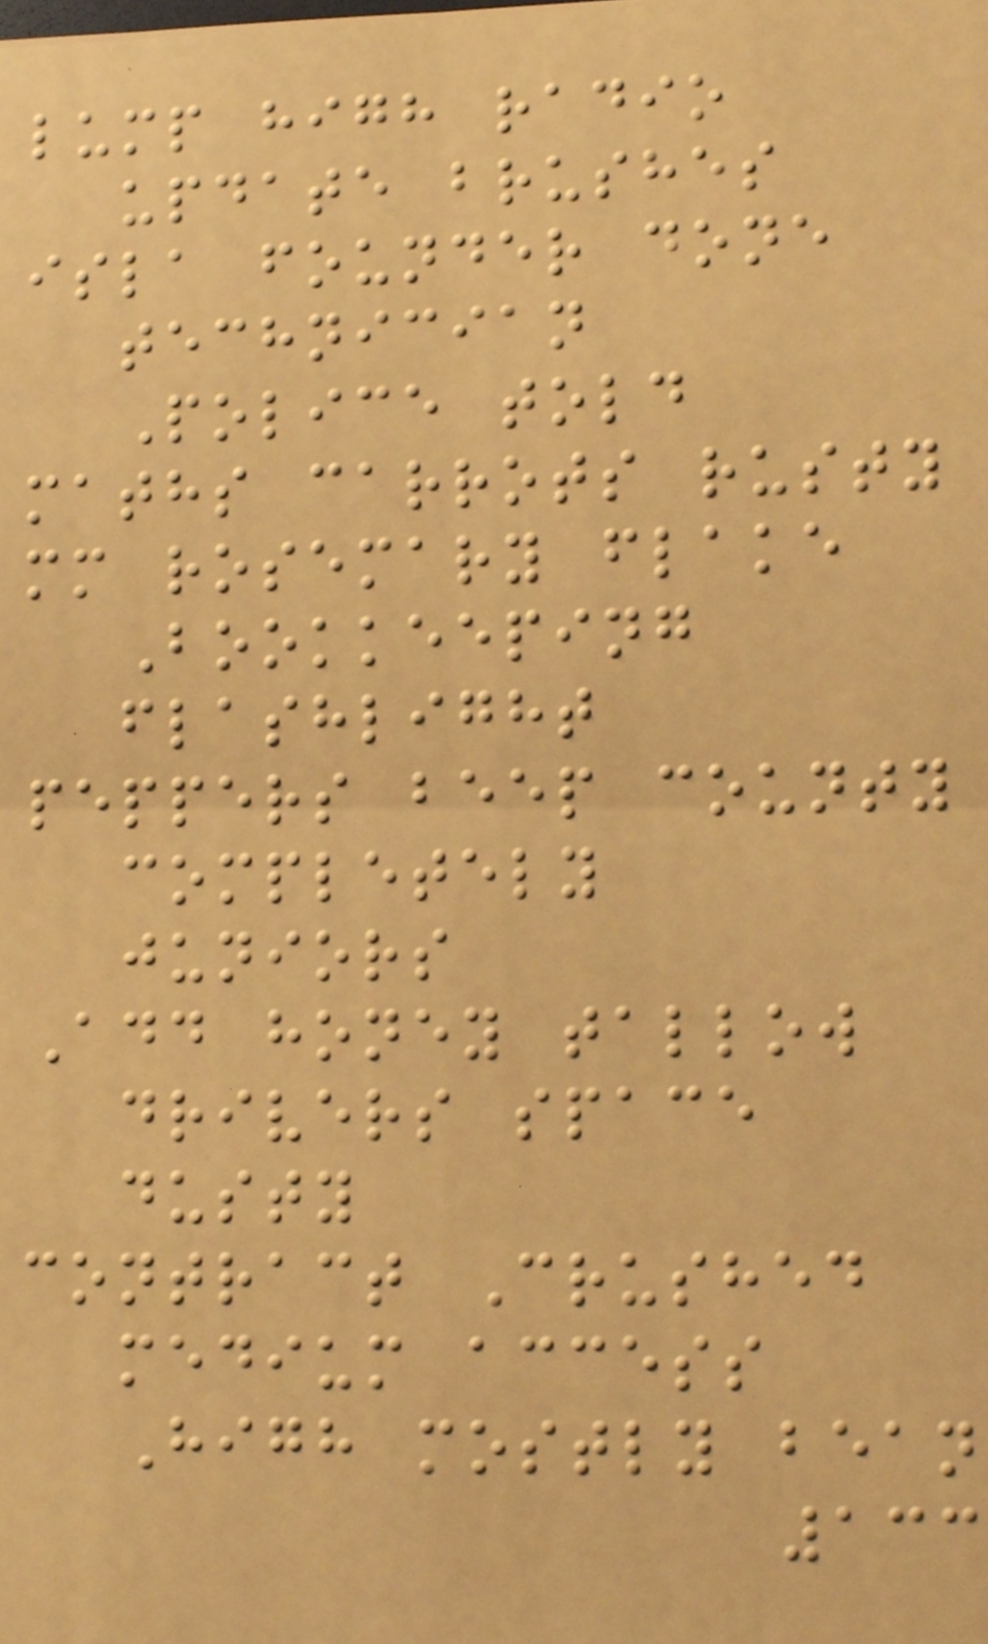lump high radio
update brushes
isla founder done
technician
Police told
maths carrots rusty
mm rosemary flake
Bookkeeping
flashlight
peppers beep county
completely
juniors
Add honey tallow
drivers space
dusty
contract Crushed
medium access
High mostly bean
133
